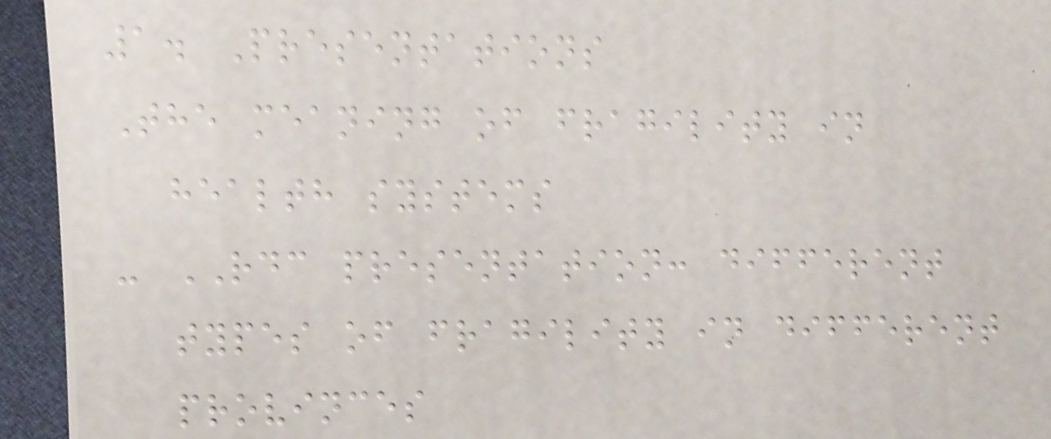1. Presentations
The meaning of fragility in
health systems
- RDC presentation: different
types of fragility in different
provinces
